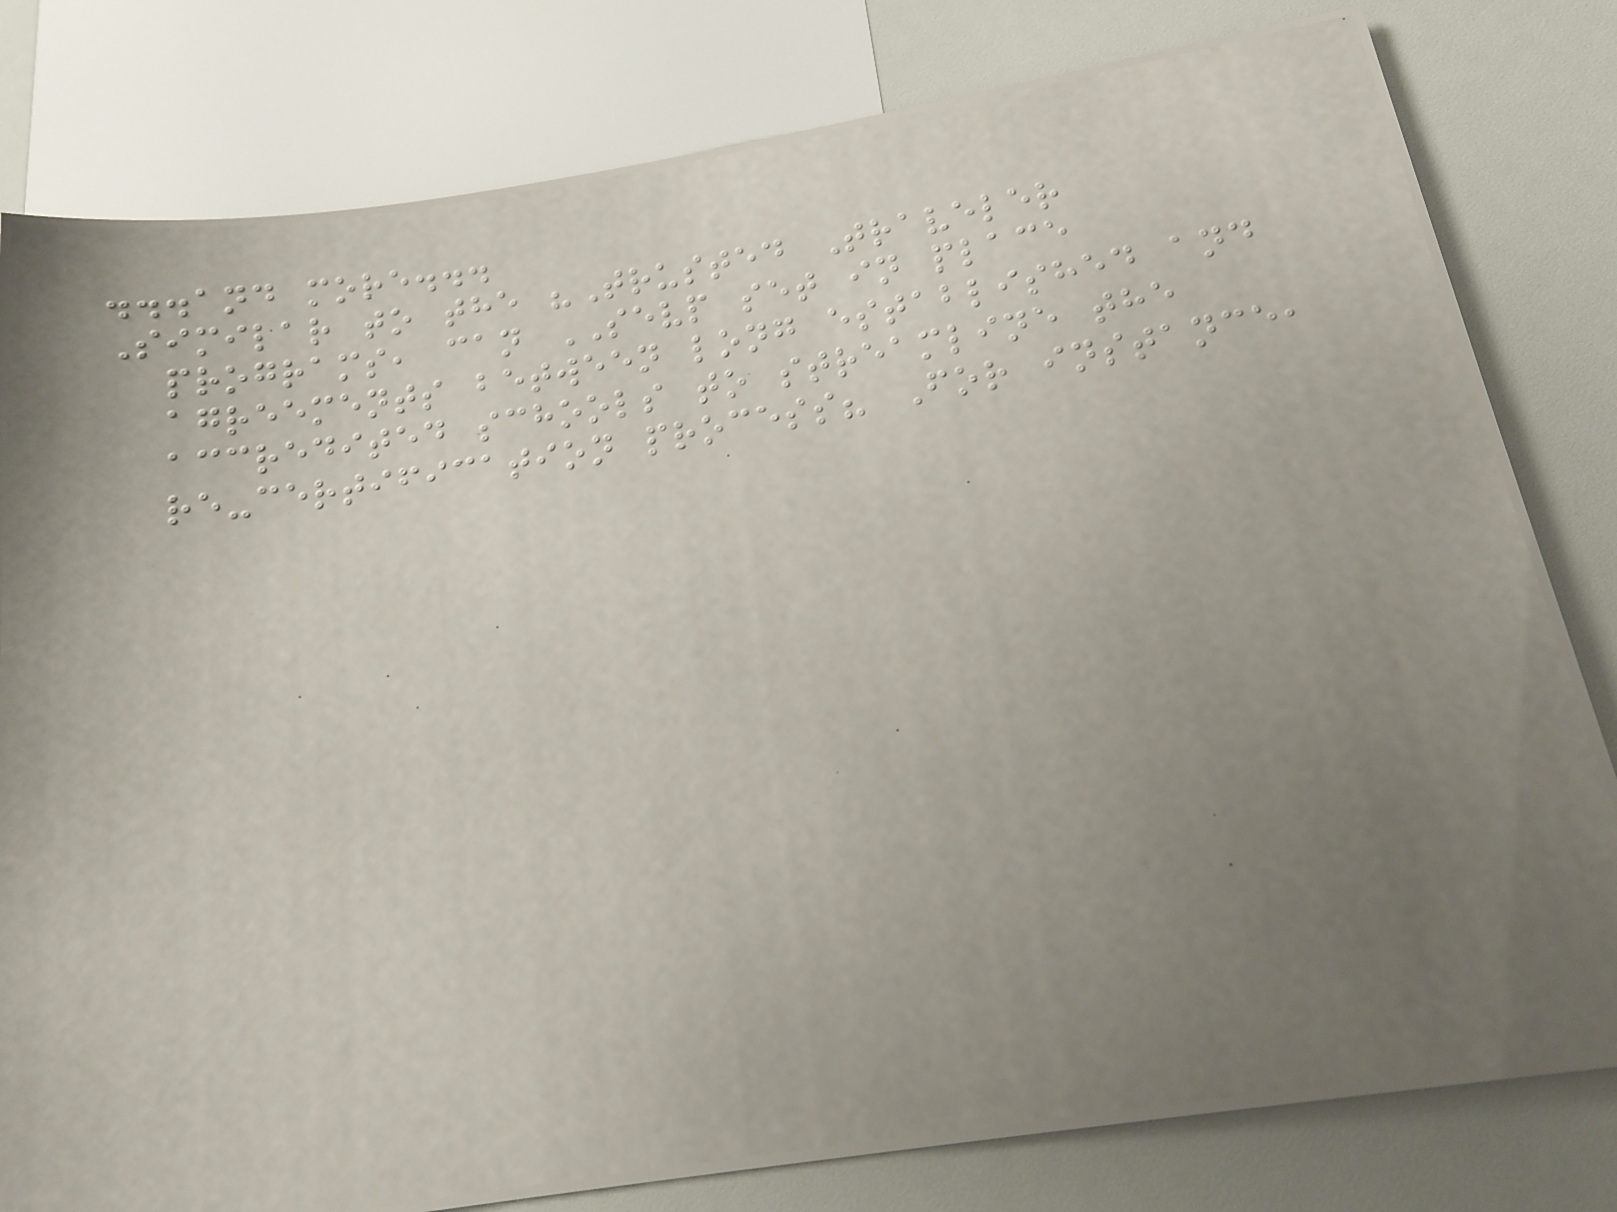...and more...
Similar to the "Trusted Traveler
programs, can SEVP set in place
agreements between long established and
accredited schools to streamline the
re-certification process? For instance,
